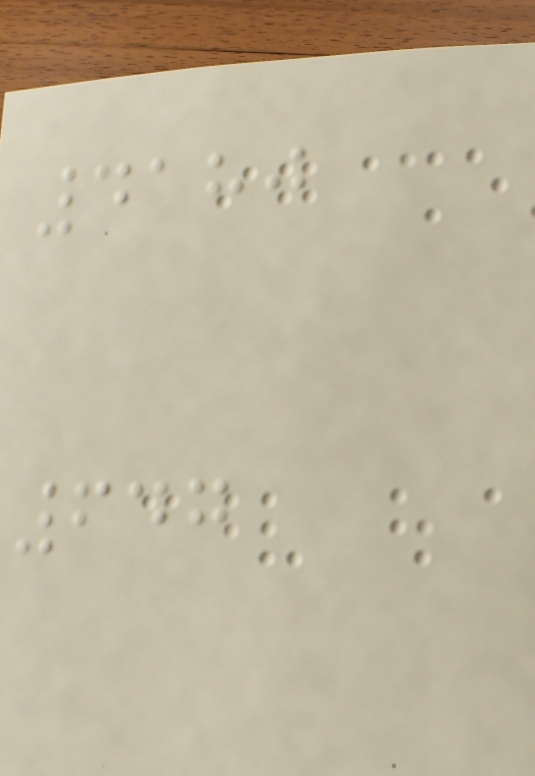4180
647
